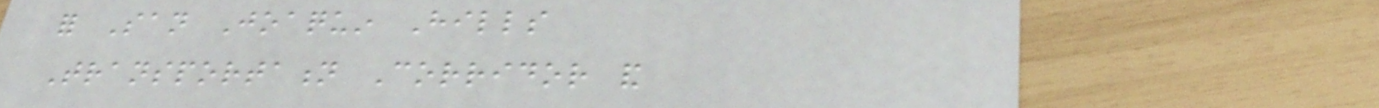for San Joaquin Hills
Transportation Corridor and
